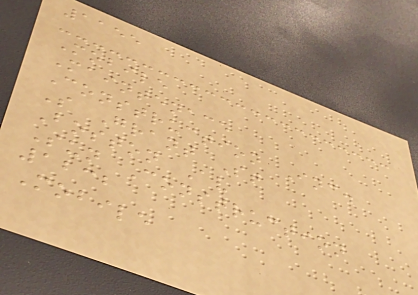1155
Mobile
Maintenace
Construction Inc.
S Grant St
Boston Av
Sun Construction
1232
Mobile
